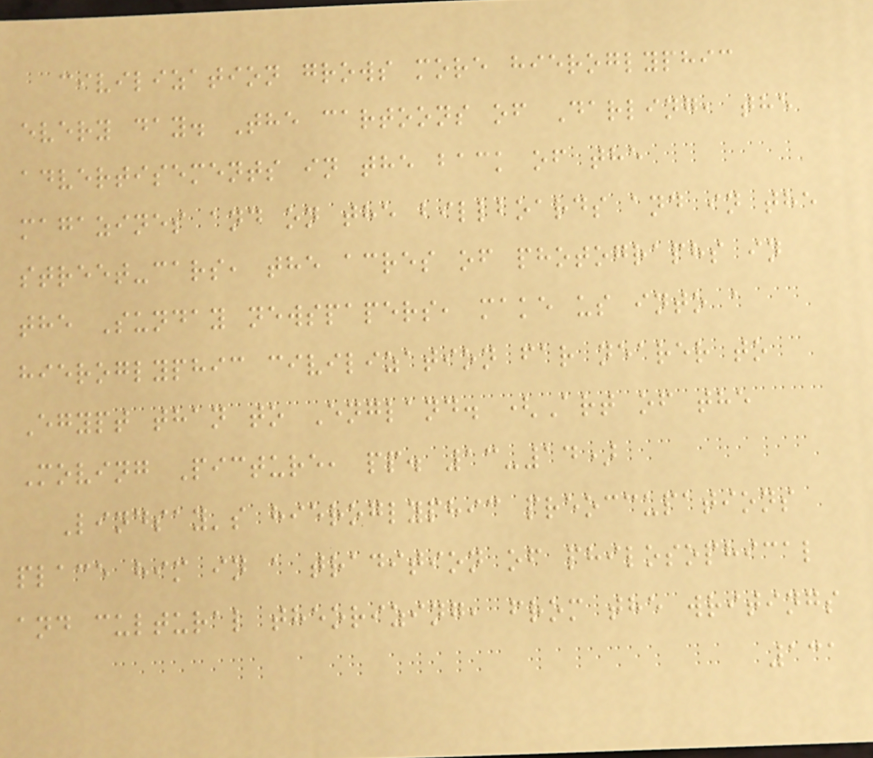civilization grows more hieroglyphic
every day. The cartoons of Darling, the
advertisements in the back of the
magazines and on the billboards and in the
street-cars, the acres of photographs in
the Sunday newspapers, make us into a
hieroglyphic civilization far nearer to
Egypt than to England. (Art of the
Moving Picture, pp. 13-14)
Lindsay's hieroglyphic preoccupations
place him in a tradition of philosophical
and cultural theorizing, from the writings
131
